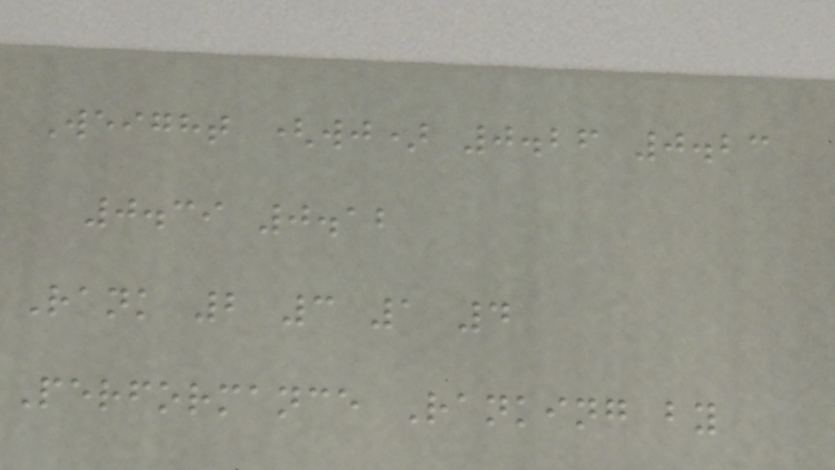Weight (wj) 0.26 0.23
0.39 0.12
Rank 2 3 1 4
Performance Ranking by
